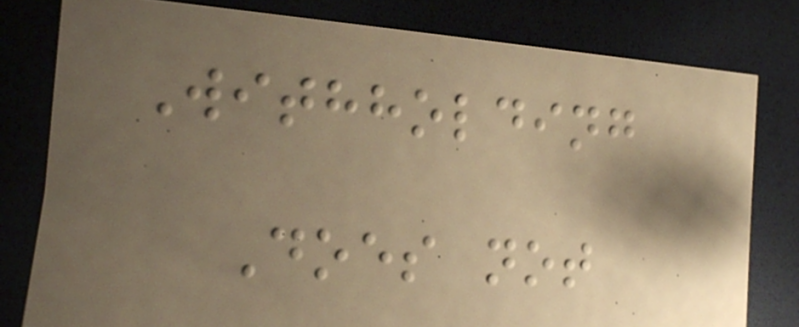Withholding
Does not
